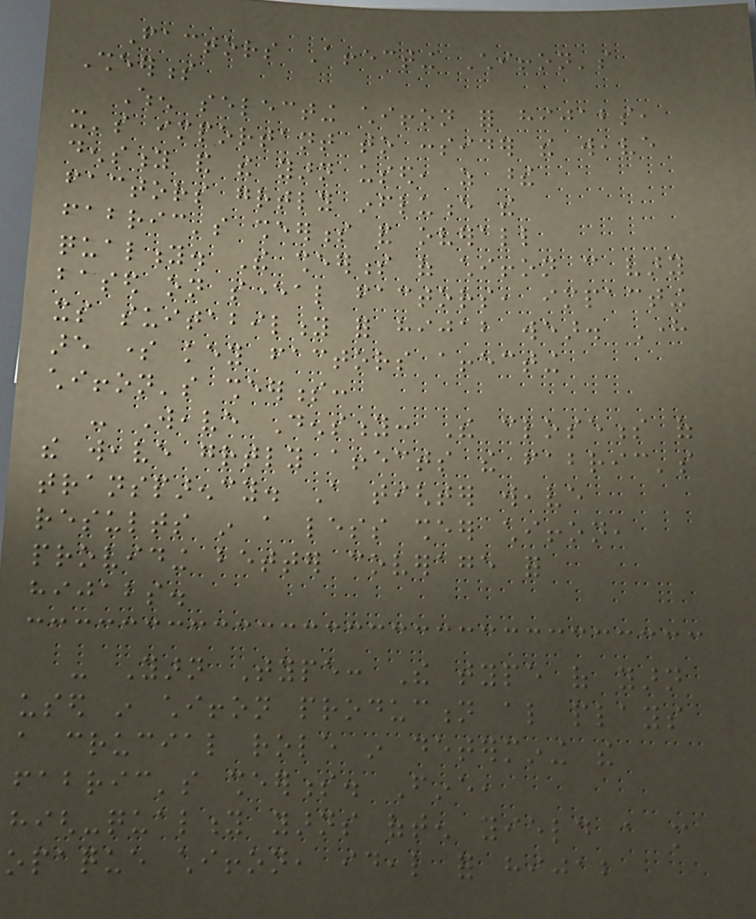Factors Affecting Chiffon's
Sheerness
When selecting chiffon for hijabs,
it's important to consider the weave
density and the yarn used, as these
factors greatly influence the
fabric's sheerness and overall
quality. The sheerness of chiffon can vary
based on several factors, impacting
its suitability for hijab wear. Here
are some key factors affecting
chiffon's sheerness:
- Weave Density: The closeness of
the weave greatly affects the fabric's
transparency. A tighter weave
results in a less sheer chiffon,
providing better coverage for
hijabs.
- Yarn Type: The type of yarn
used in chiffon production also plays
a crucial role in determining the
fabric's sheerness. Fine,
high-quality yarns often yield a more
opaque chiffon, ideal for hijab
